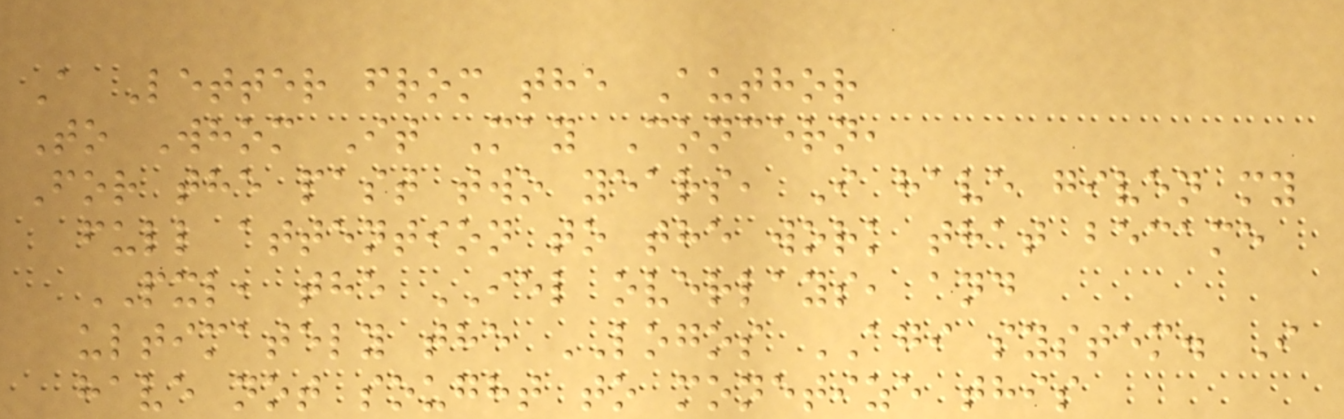A Letter from the Author
To Whom It May Concern,
For the past two years, I have given my
full attention to the work that became
PXL, the IEL overlays, and
ultimately the LOGOS AGI system. I
have not sought to monetize this
